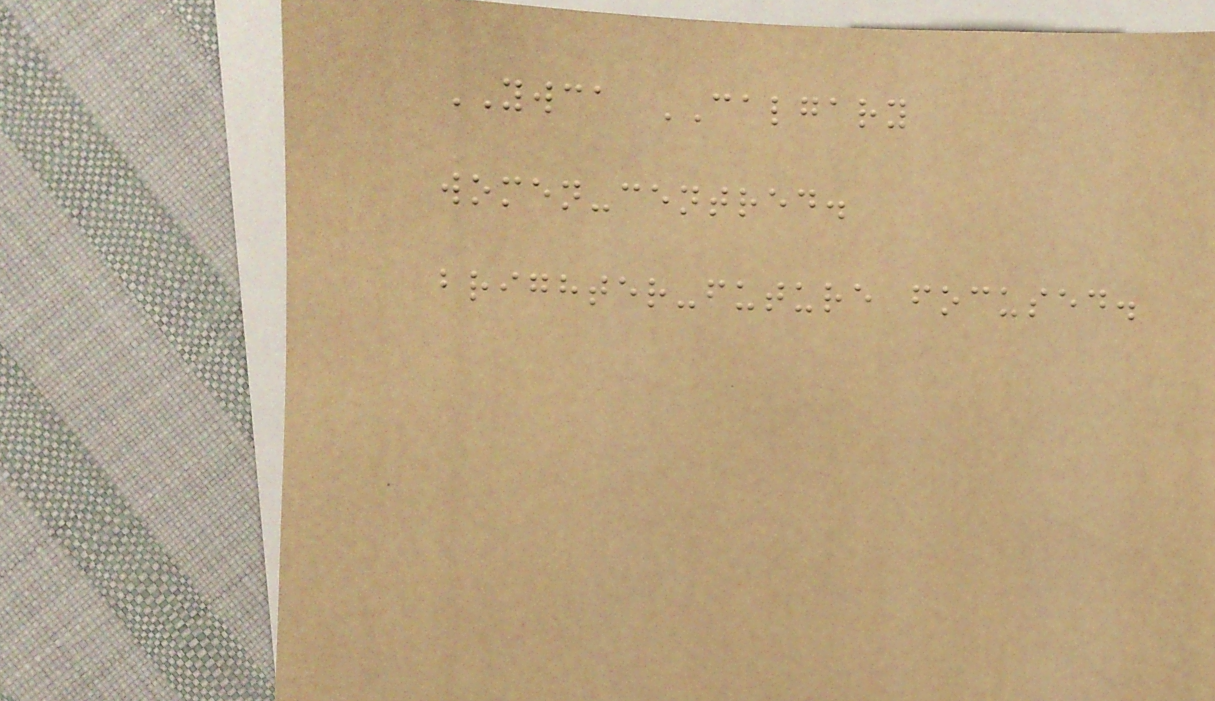YWCA CALGARY
women-centred.
brighter-future focused.
